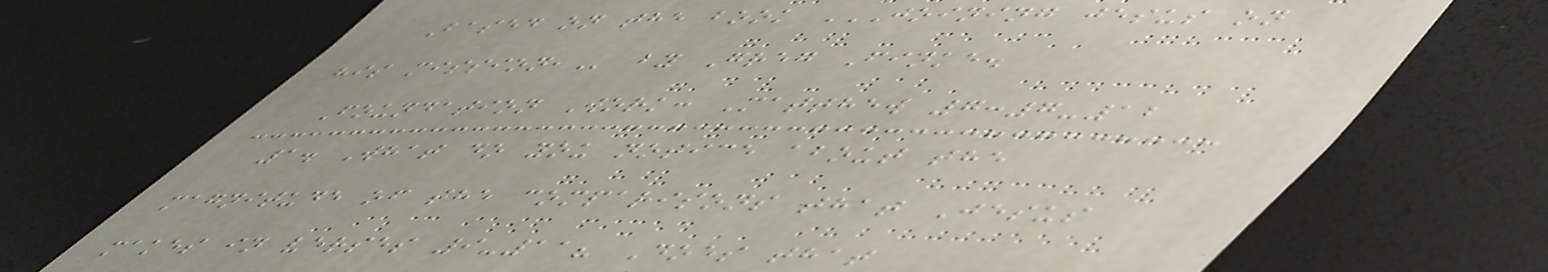Based on the book JOINING JESUS ON
HIS MISSION, by Greg Finke.
Foundation Work: Matthew 7:7-12
1. What do you notice about the
magnitude of the comparisons that Jesus
makes in verses 9-11? Does that
